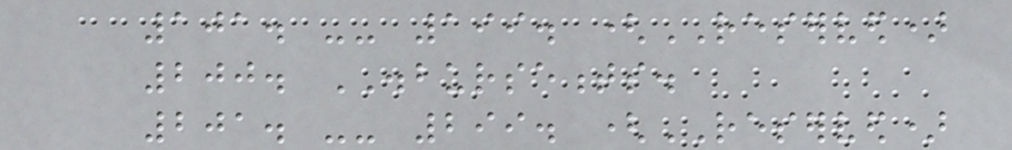101. -- 199. (RESERVED)
200. DISBURSEMENTS.
201. -- 299. (RESERVED)
